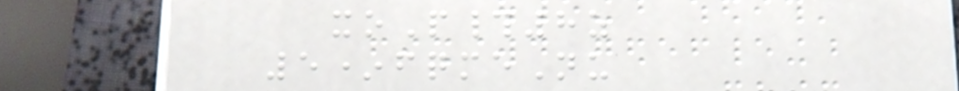xoP#8z
5*fqmeNu
